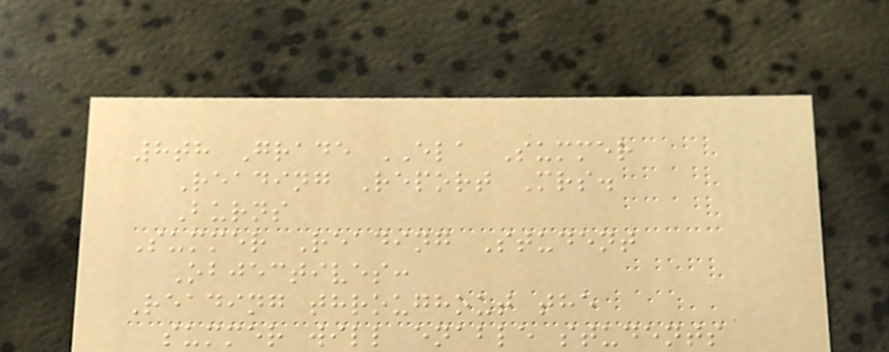8th Grade ELA Summer
Reading Report Mrs.
Burns
Summer Reading Student
Objectives:
Reading throughout the
summer will enable students
